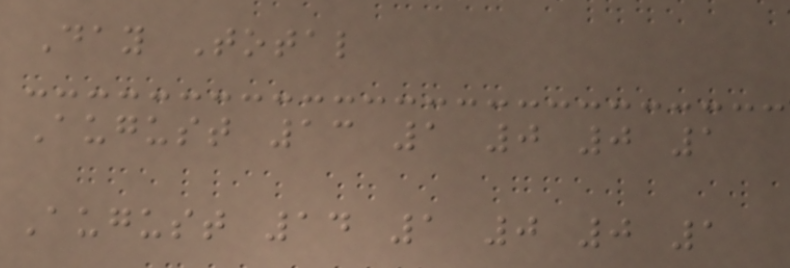Day Total
August 13 1 0 0 1
August 14 1 0 0 1
